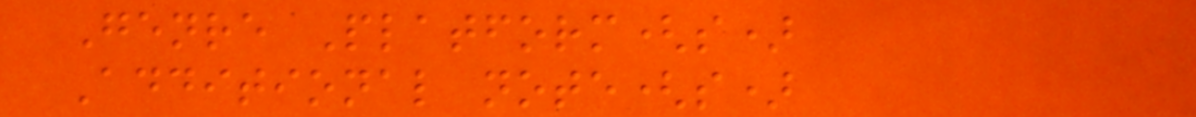Genre Platform(s)
Additional note(s)
